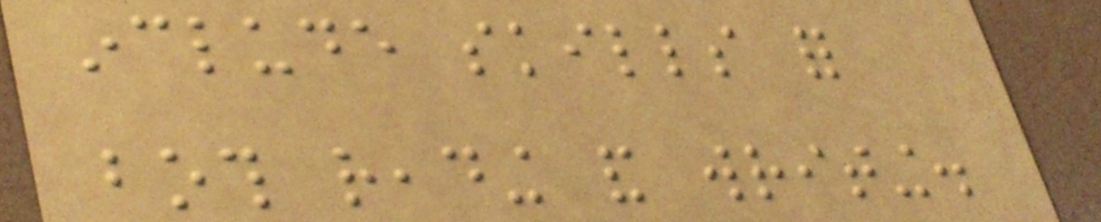include skills for
both reading and writing.
